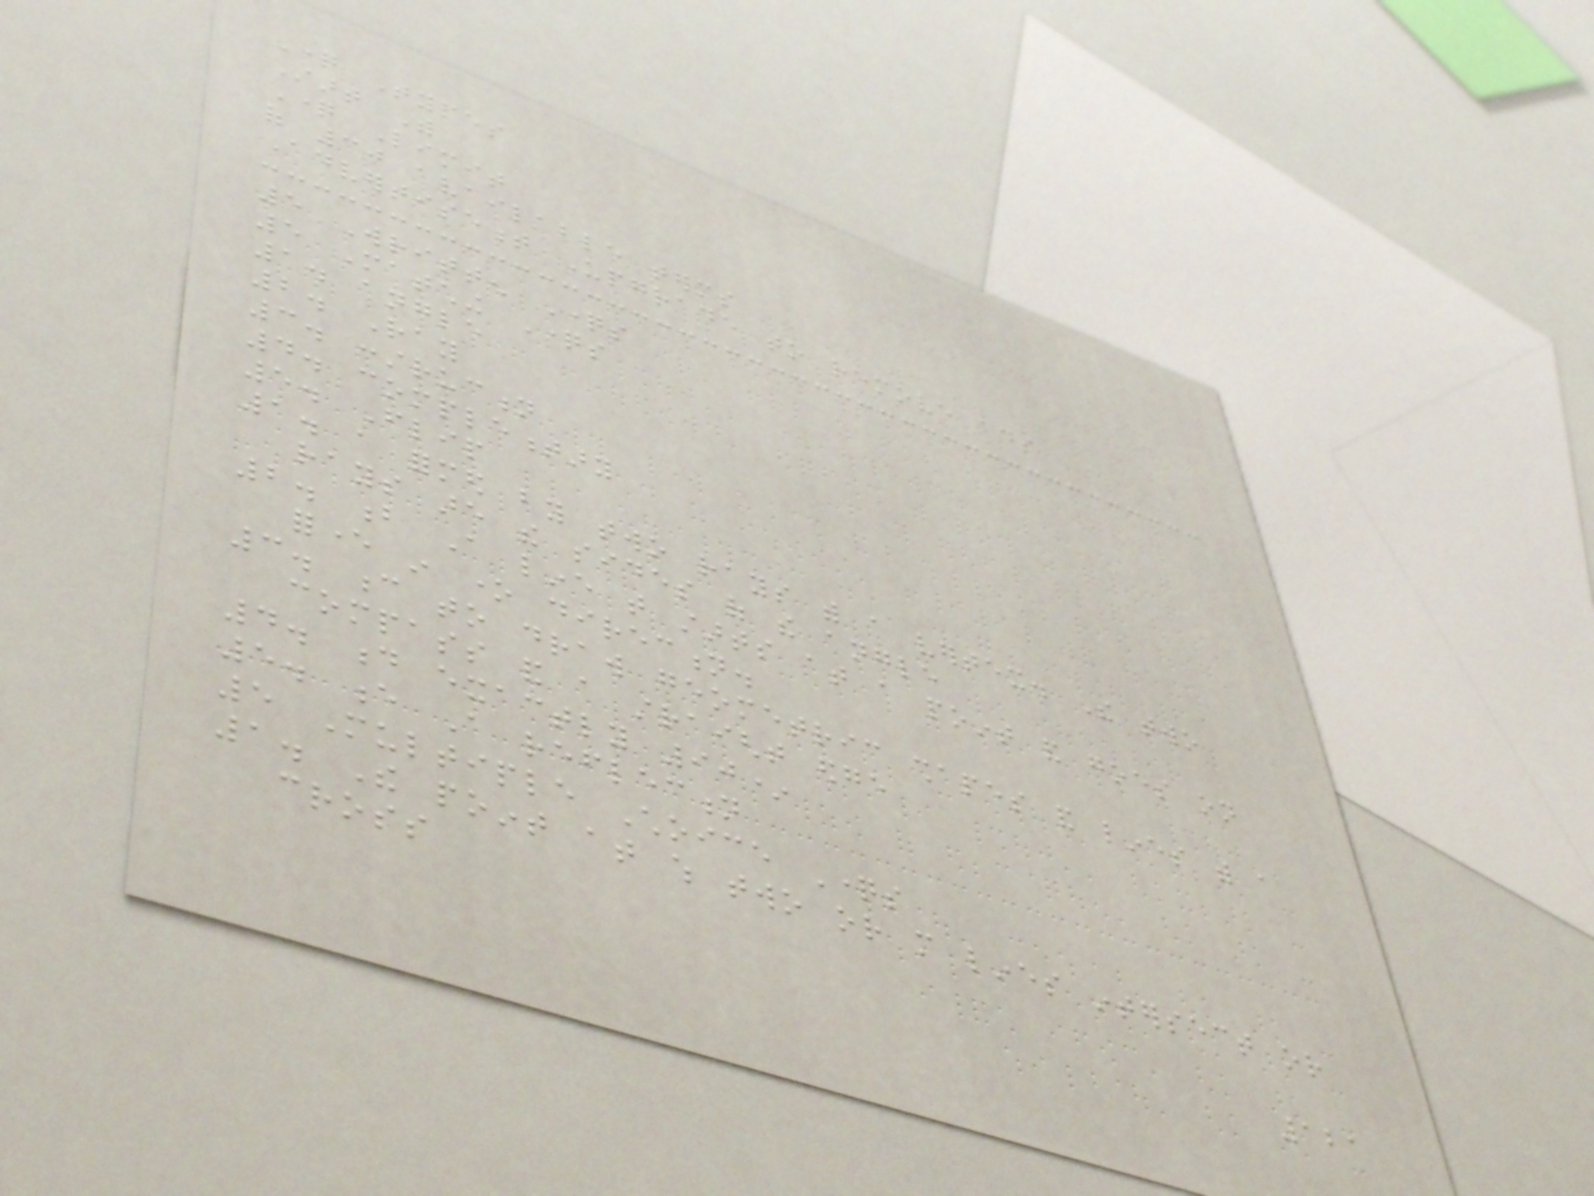Question Types
Start With
Question Limit
of 30 available terms
Advertisement Upgrade to remove ads
5 Written Questions
5 Matching Questions
1. angle
2. Ray
3. construction
4. complementary
5. Flip
1. a formed by two rays with a vertex. The two
rays are the sides of the angle
2. b A line that starts at a point and goes on
forever in one direction.
3. c to draw geometric shapes and lines with a
compass and a straight edge
4. d exactly 90*
5. e A reflection
5 Multiple Choice Questions
1. The point at which two or more lines intersect or
cross
121
